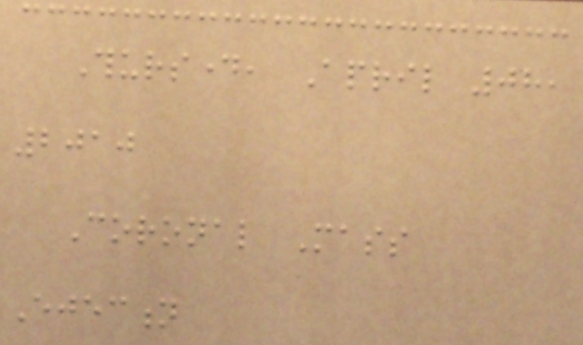Thursday, April 08,
2010
Coronal Mass
Ejection
